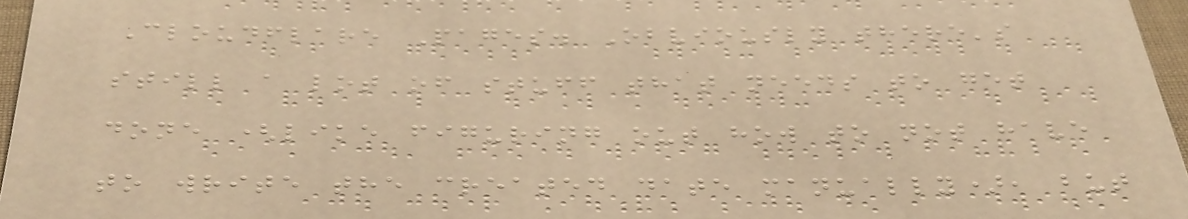Cloudflare Pages. Obviously there's
still a lot of stuff that needs to get
done (like figuring out how to not have
to write the created date manually), but
